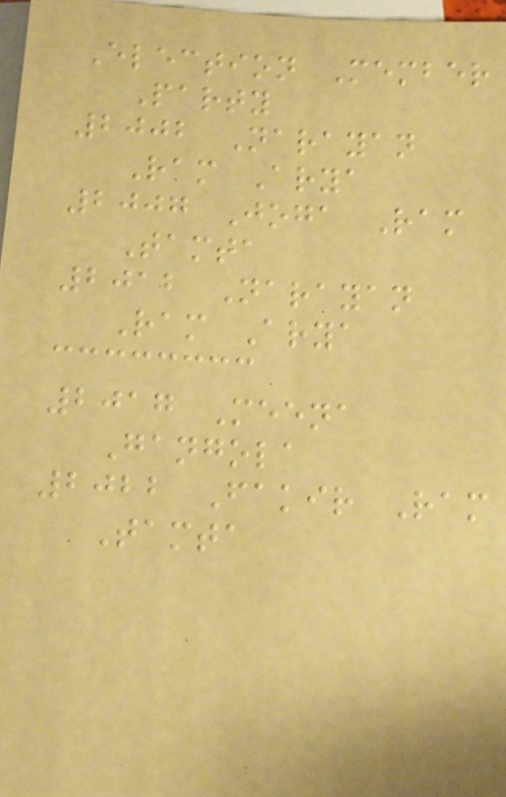Election Member
Party
2002 Narayan
Ram Arya
2007 Joga Ram
Tamta
2012 Narayan
Ram Arya
2017 Meena
Gangola
2022 Fakir Ram
Tamta
